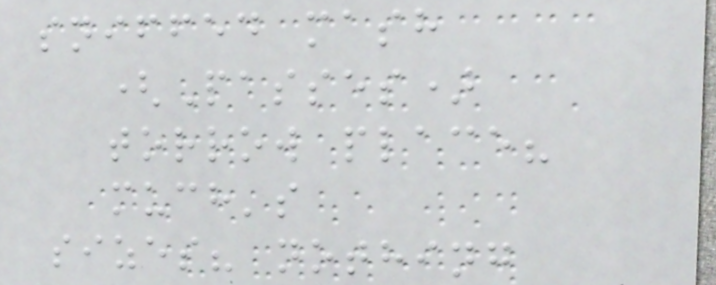sniffed mash
(Passes)
torrow place?
much's
sizes? nothing
